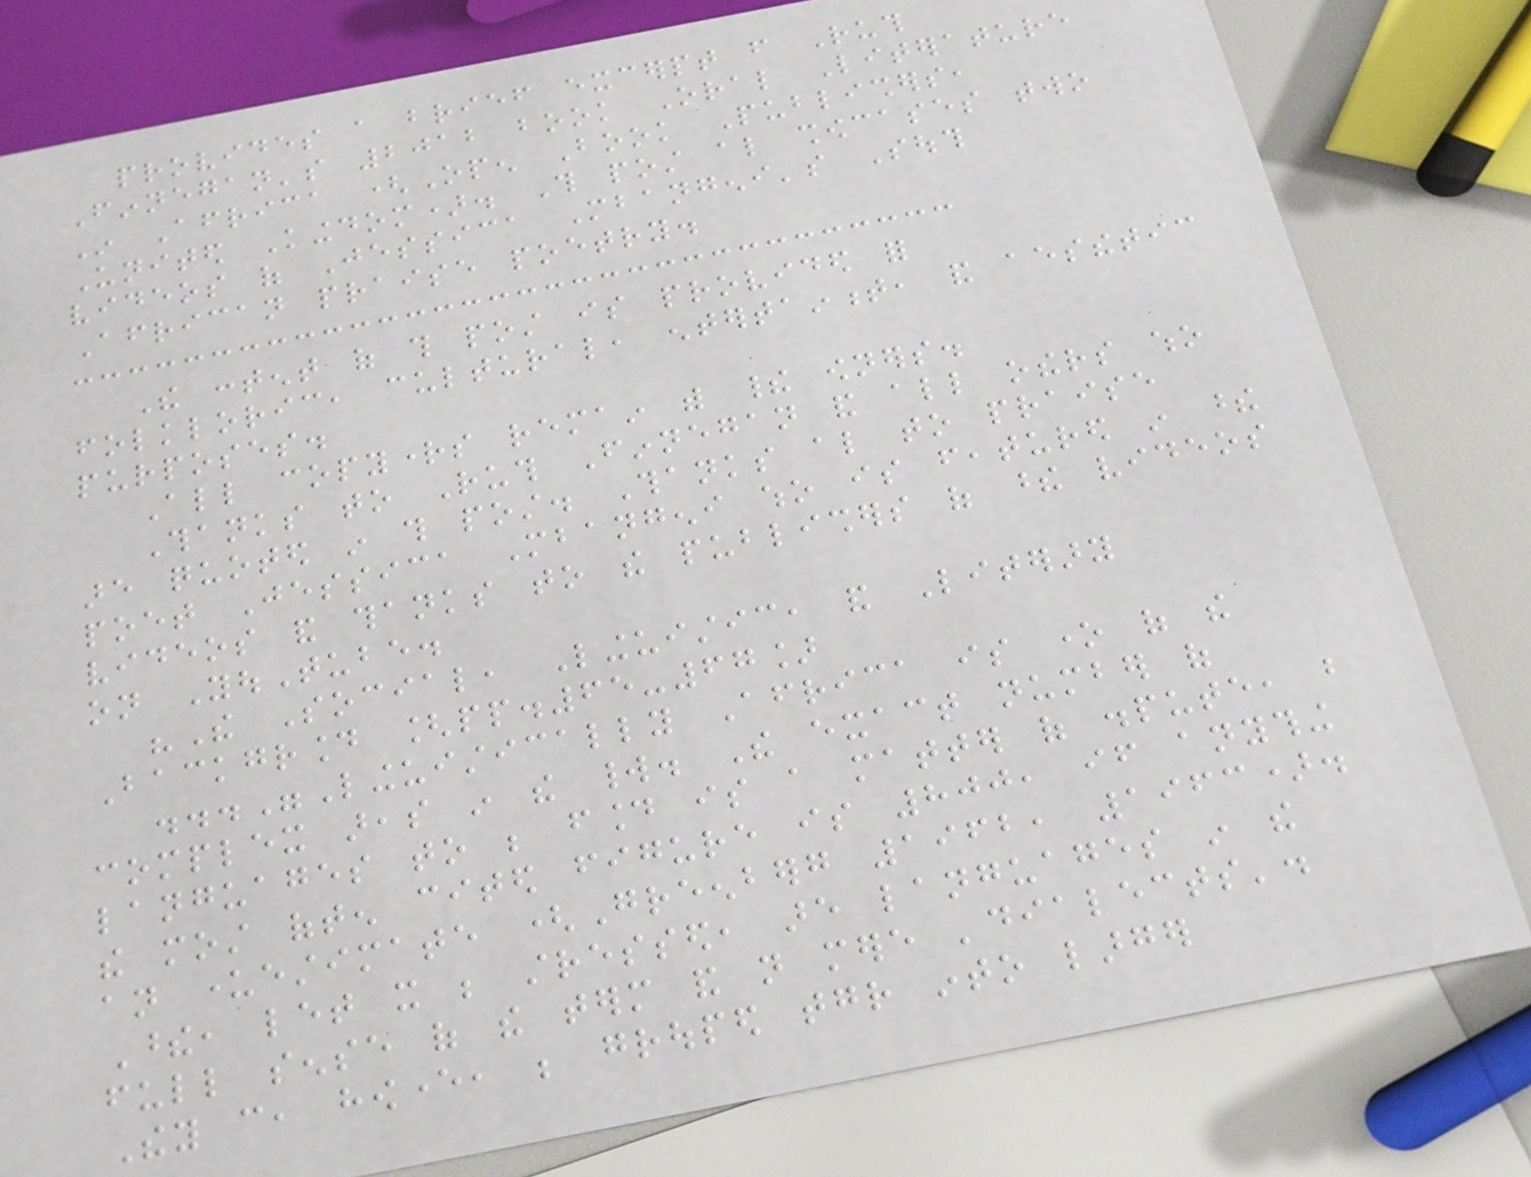provides a brief excerpt from Ruth
Finnegan's 2012 book Oral Literature
In Africa (Open Book Publishers,
United Kingdom). This post also showcases two
videos of Jessica Mbangeni's South
African praise poetry.
The content of this post is provided for
folkloric, cultural, entertainment, and aesthetic
purposes.
All copyrights remain with their owners.
Thanks to Ruth Finnegan and all others who
are quoted in this post. Thanks also to praise
poet Jessica Mbangeni who is featured in these
videos and thanks to the publishers of these videos
on YouTube.
"The Social, Linguistic, and Literary
Background [pp.65-67]
..."Linguistically Africa is one of the
complex areas in the world. The exact number of
languages to be found is a matter of dispute, but
the most often cited figure is 800, if anything
an underestimate (Greenberg 1962, 1963).
These, let it be stressed, are languages in the
full sense of the term and not mere 'dialects'.
They can, however, be grouped together into larger
